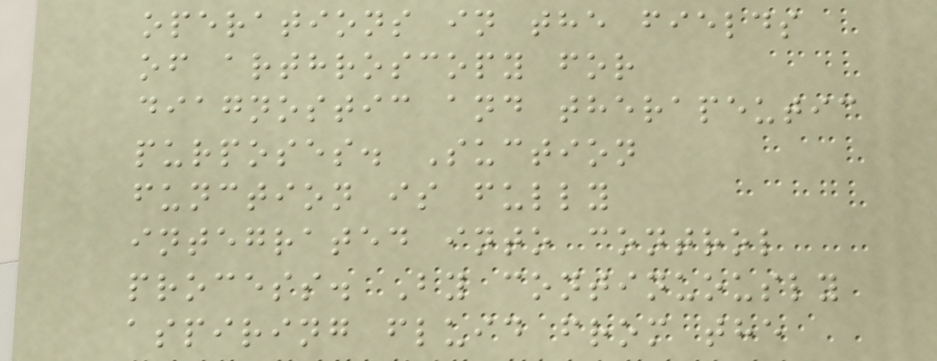operations in the fields
of arthroscopy for
diagnostic and therapeutic
purposes. Suction
function is fully
integrated into control
process. By continuously
aspiring fluid from the
